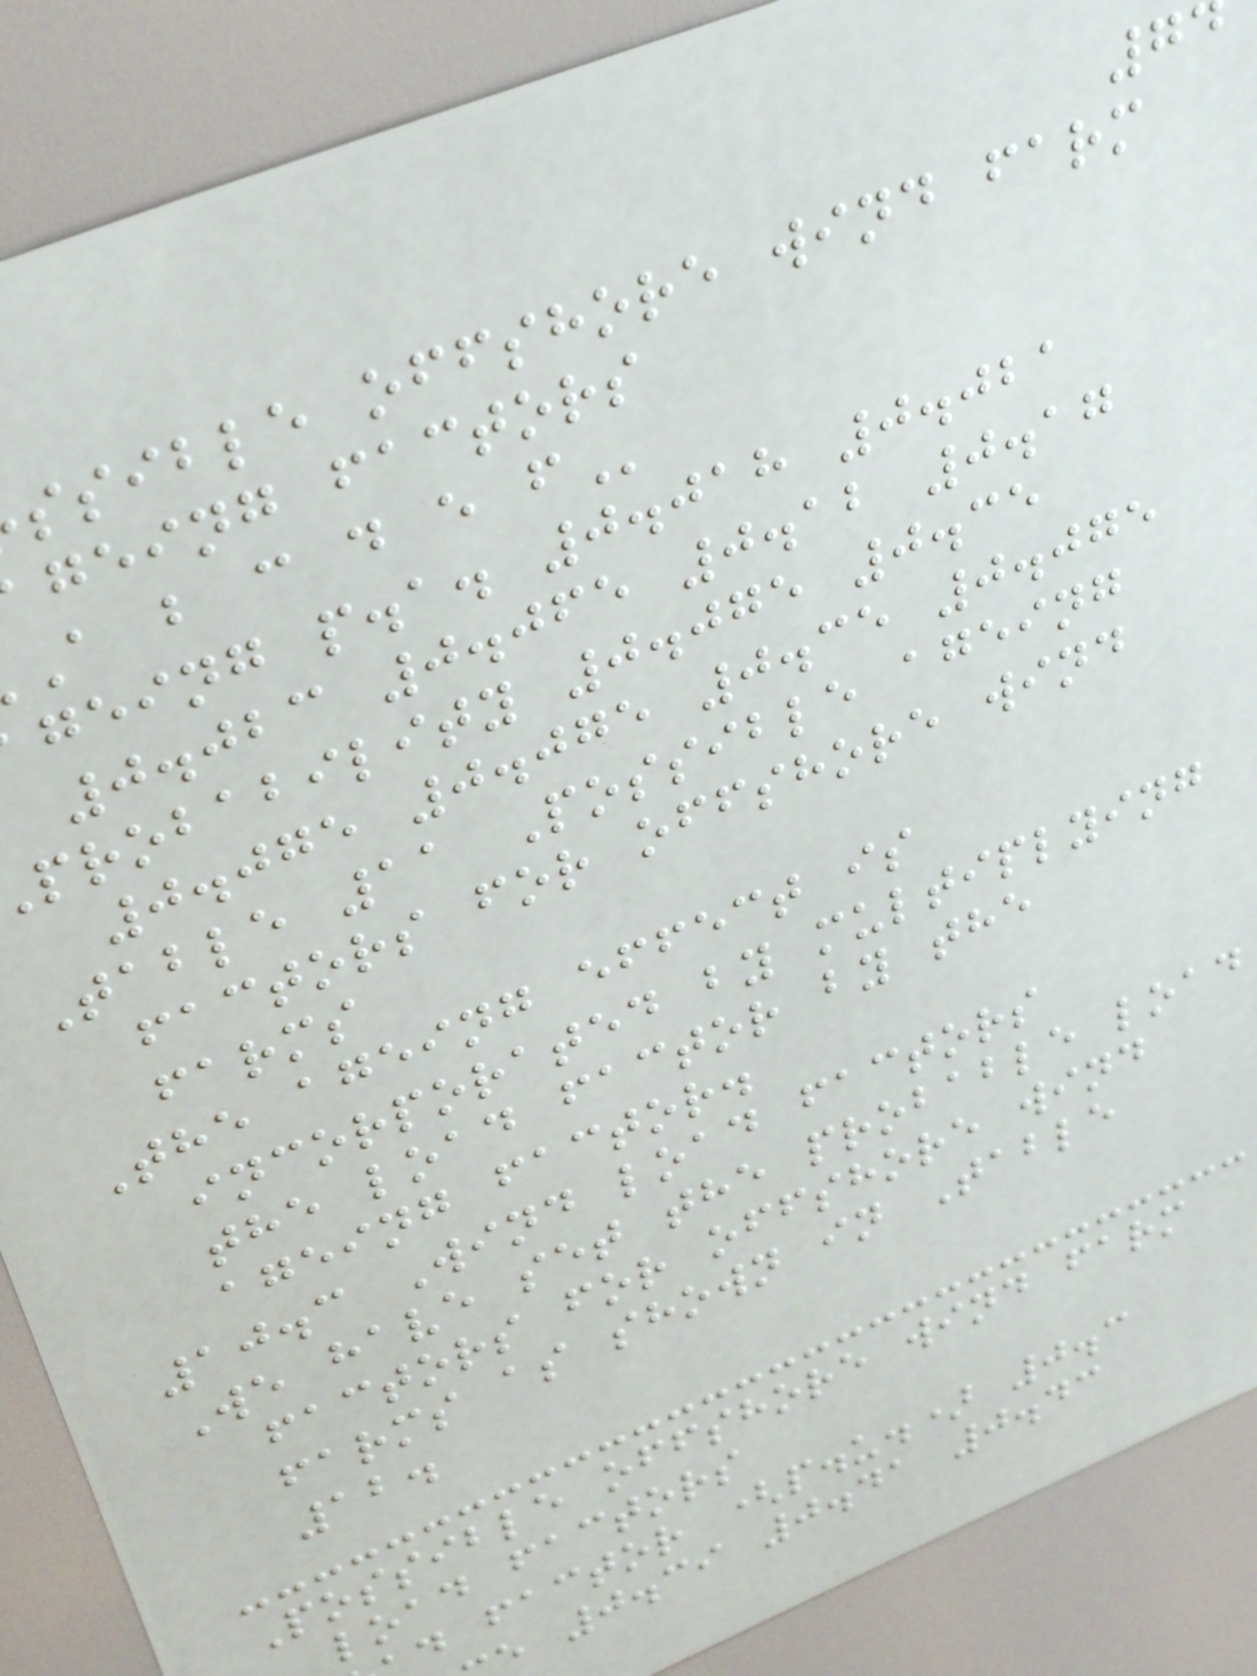ssible offshore wind farm
geing factors
A b c d e
geing p.a. 0.018 0.021
0.023 0.065 0.12 0.17
probability 0.075 0.35
0.075 0.075 0.35 0.075
Table 11 Possible ageing
factors for offshore wind
farms
The ageing effect is
incorporated by multiplying
the load factor by the
ageing factor.
10.3 Wind load factors
We have set the probable load
factors for offshore wind
farms as shown in Table
12.
Possible offshore wind farm
load factors
d factor (p.u.) 0.3
e 0.39 0.41 0.43
